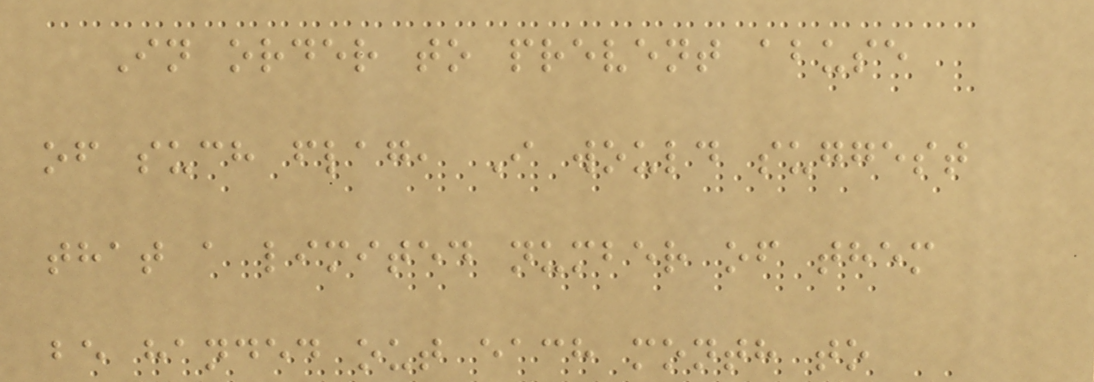In order to prevent abuse
of such flag, I would suggest
that a limited number of them
be handed out each month to
